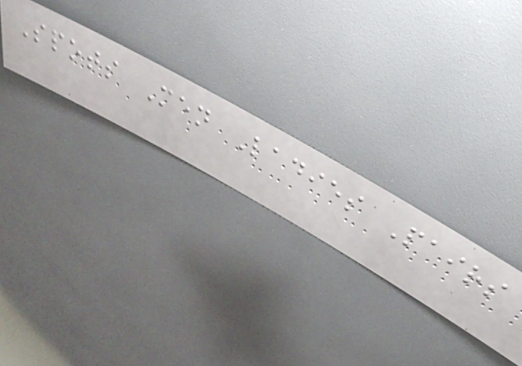Spots Men Ladies Pairs
